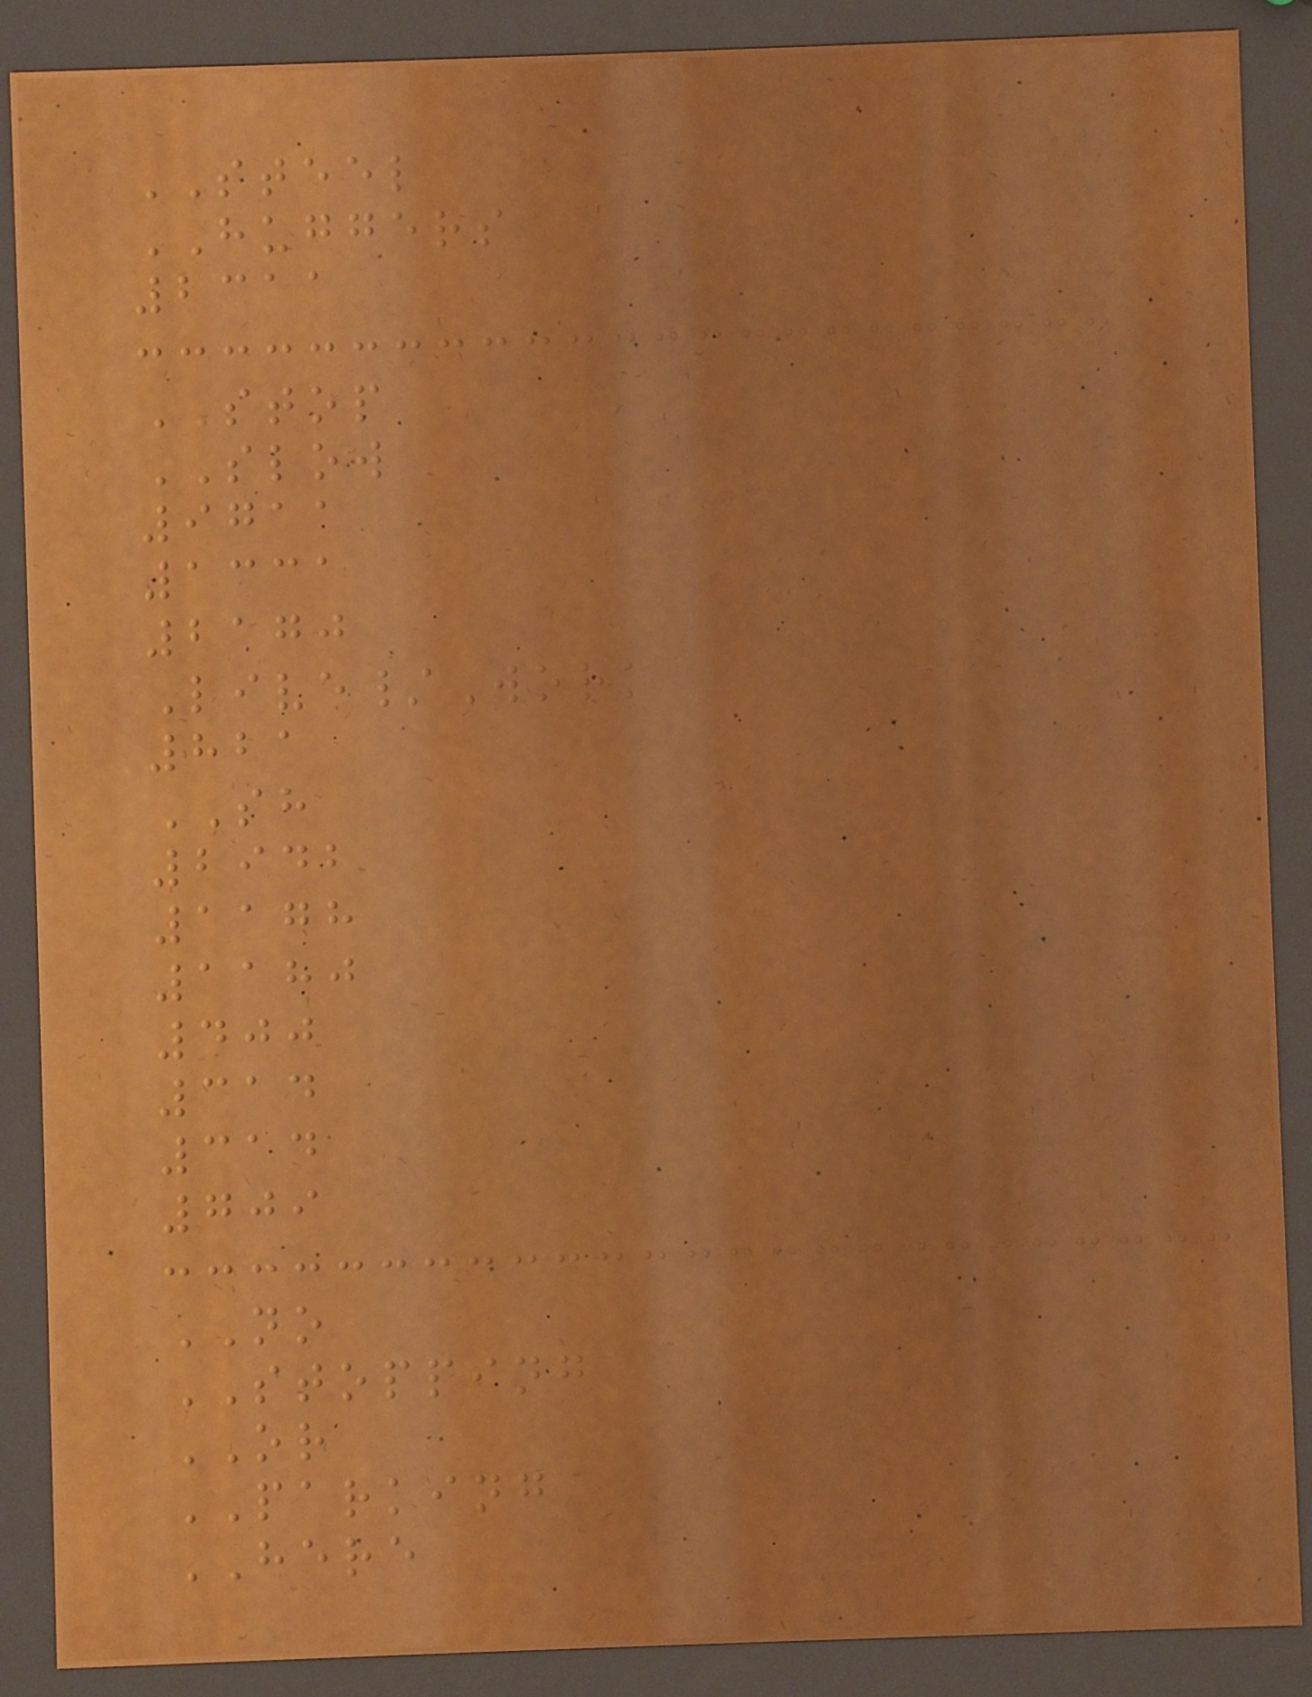STEEL
HUGGERS
2311
STOP
SLOW
9711
1331
2170
Live/Work
821
SH
2942
1178
1180
400
314
314
709
NO
STOPPING
OR
PARKING
HERE
